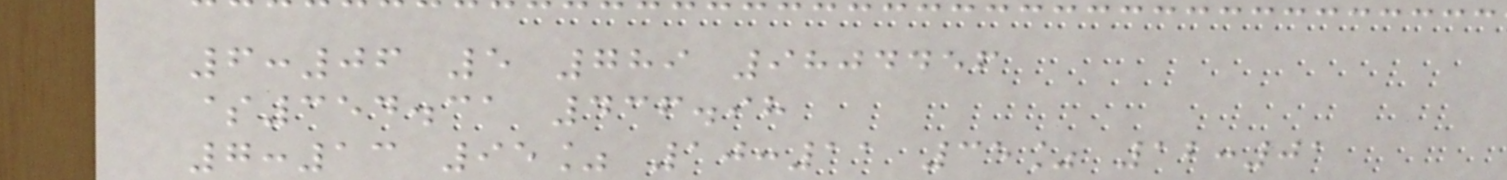6:06 5 789 9804456
$354.31 436.98
7:13 95% 10:11 35% 12:01
